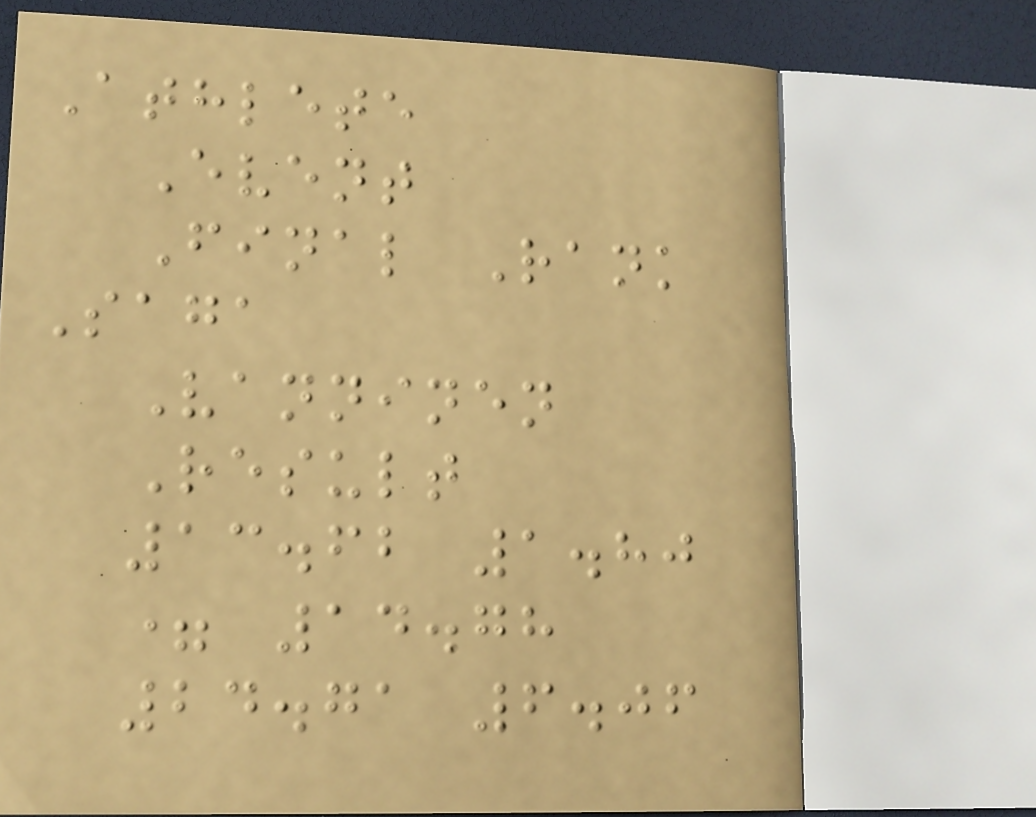Athlete
Event
Final Rank
Saga
Vanninen
Result
13.62 1.80
= 14.78
24.71 6.06
